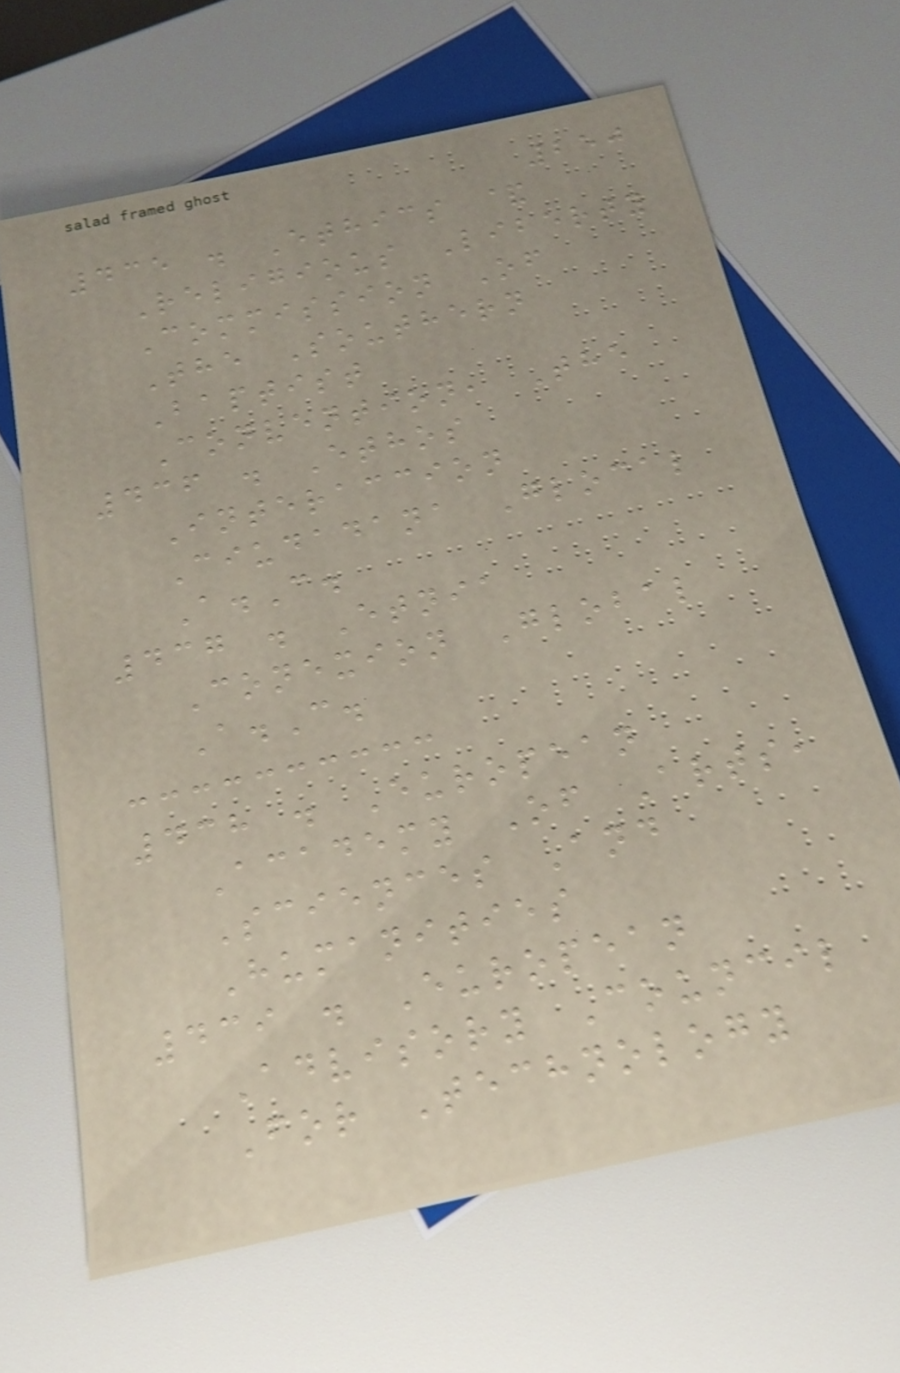250
435 . Ethics &
Religious Liberty
Commission Of
The Southern
Baptist
Convention, The
436 . Ethos
Interaccion
Ciudadana Glocal
A.C.
437 . Etnia
Conexion Global
A.C.
438 . European
Academy Of Arts,
Sciences And
Humanities
439 . European
Advisory Council
For Technology
